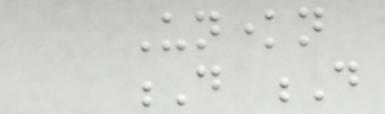Unknown
D D
